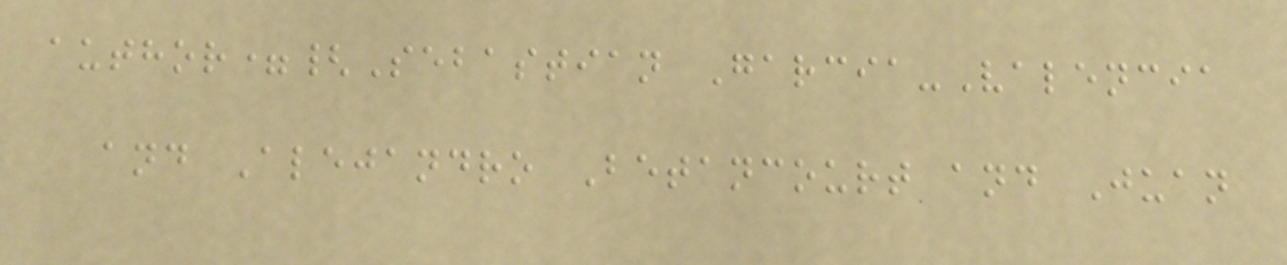author={Sebastian Garcia-Valencia
and Alejandro Betancourt and Juan
